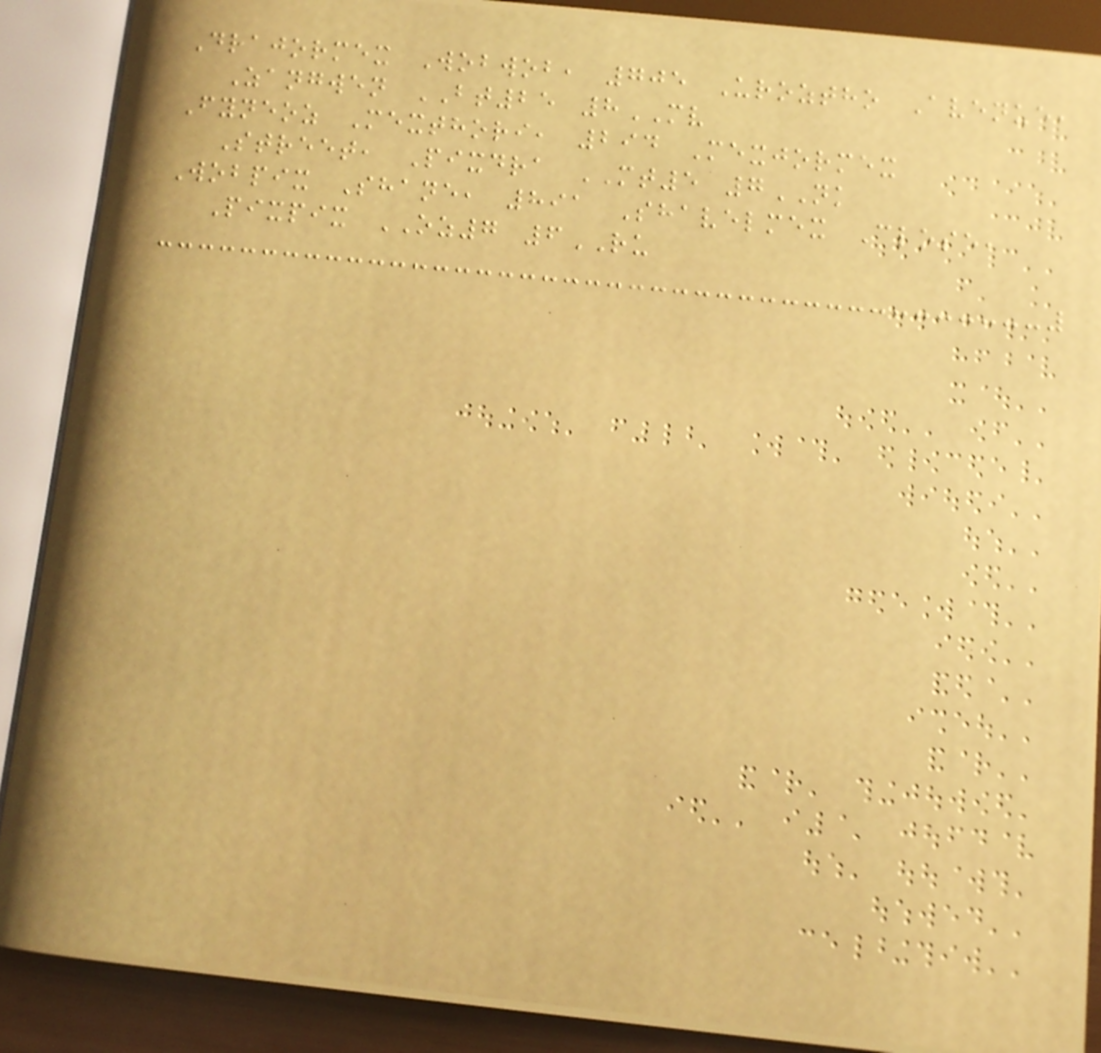Drajormex Wobwob, 705 Uroztho Avenue,
Zangwen BT25 8MV
Fyneoz Mexthori, 294 Mexjormex
Street, Pixdra MT5 7NK
Wobpix Shane, 891 Shavelmex Close,
Pixpix OZ7 6RU
